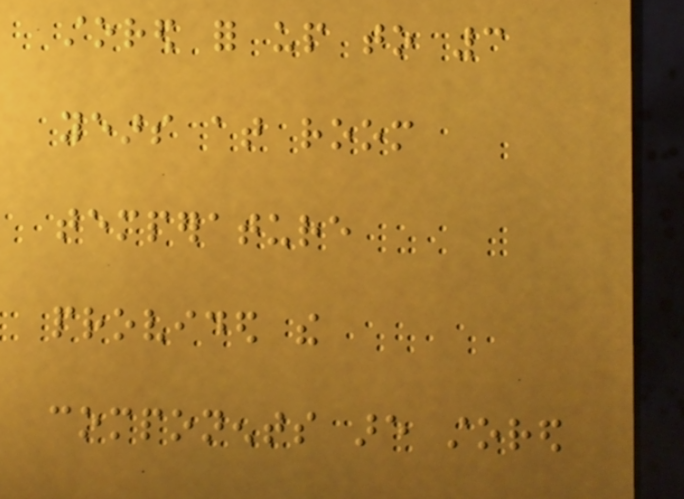stored for up to 3
years at room
temperature
provided the
components are stored
